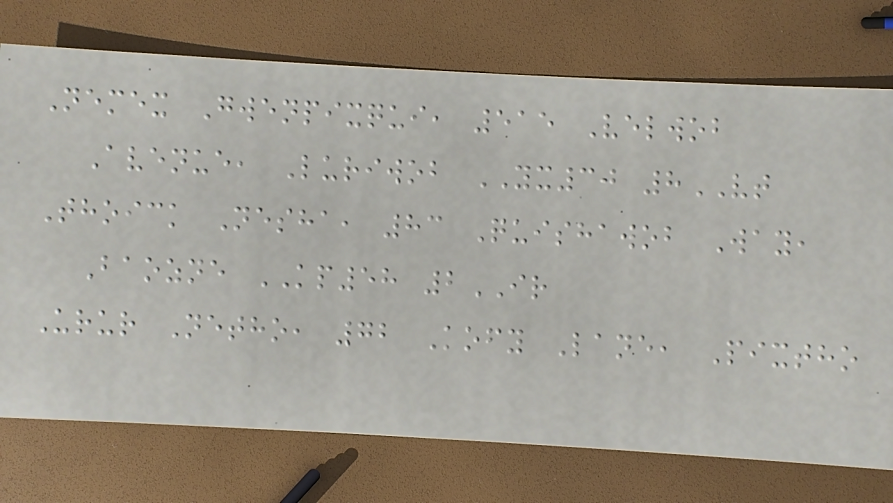Nemex Gwenpixqui, 515 Velwob
Avenue, Luriwob YX30 8VT
Thoick Nesha, 83 Quishawob Way,
Baozne KP58 2IR
Urur Netho, 72 Kofy Lane, Pixtho
